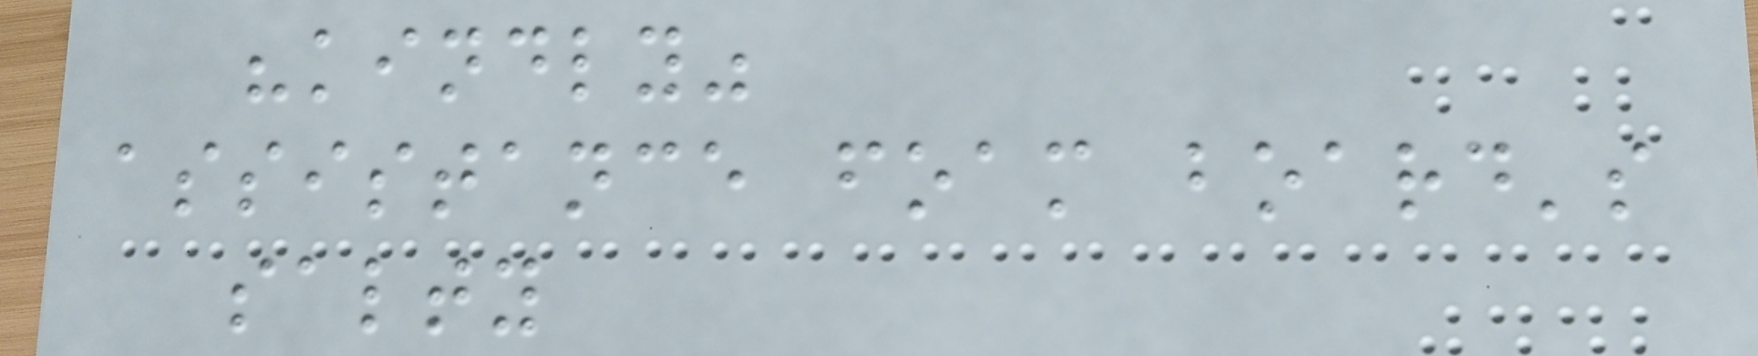"kindly"
assistance foam board's
salty
